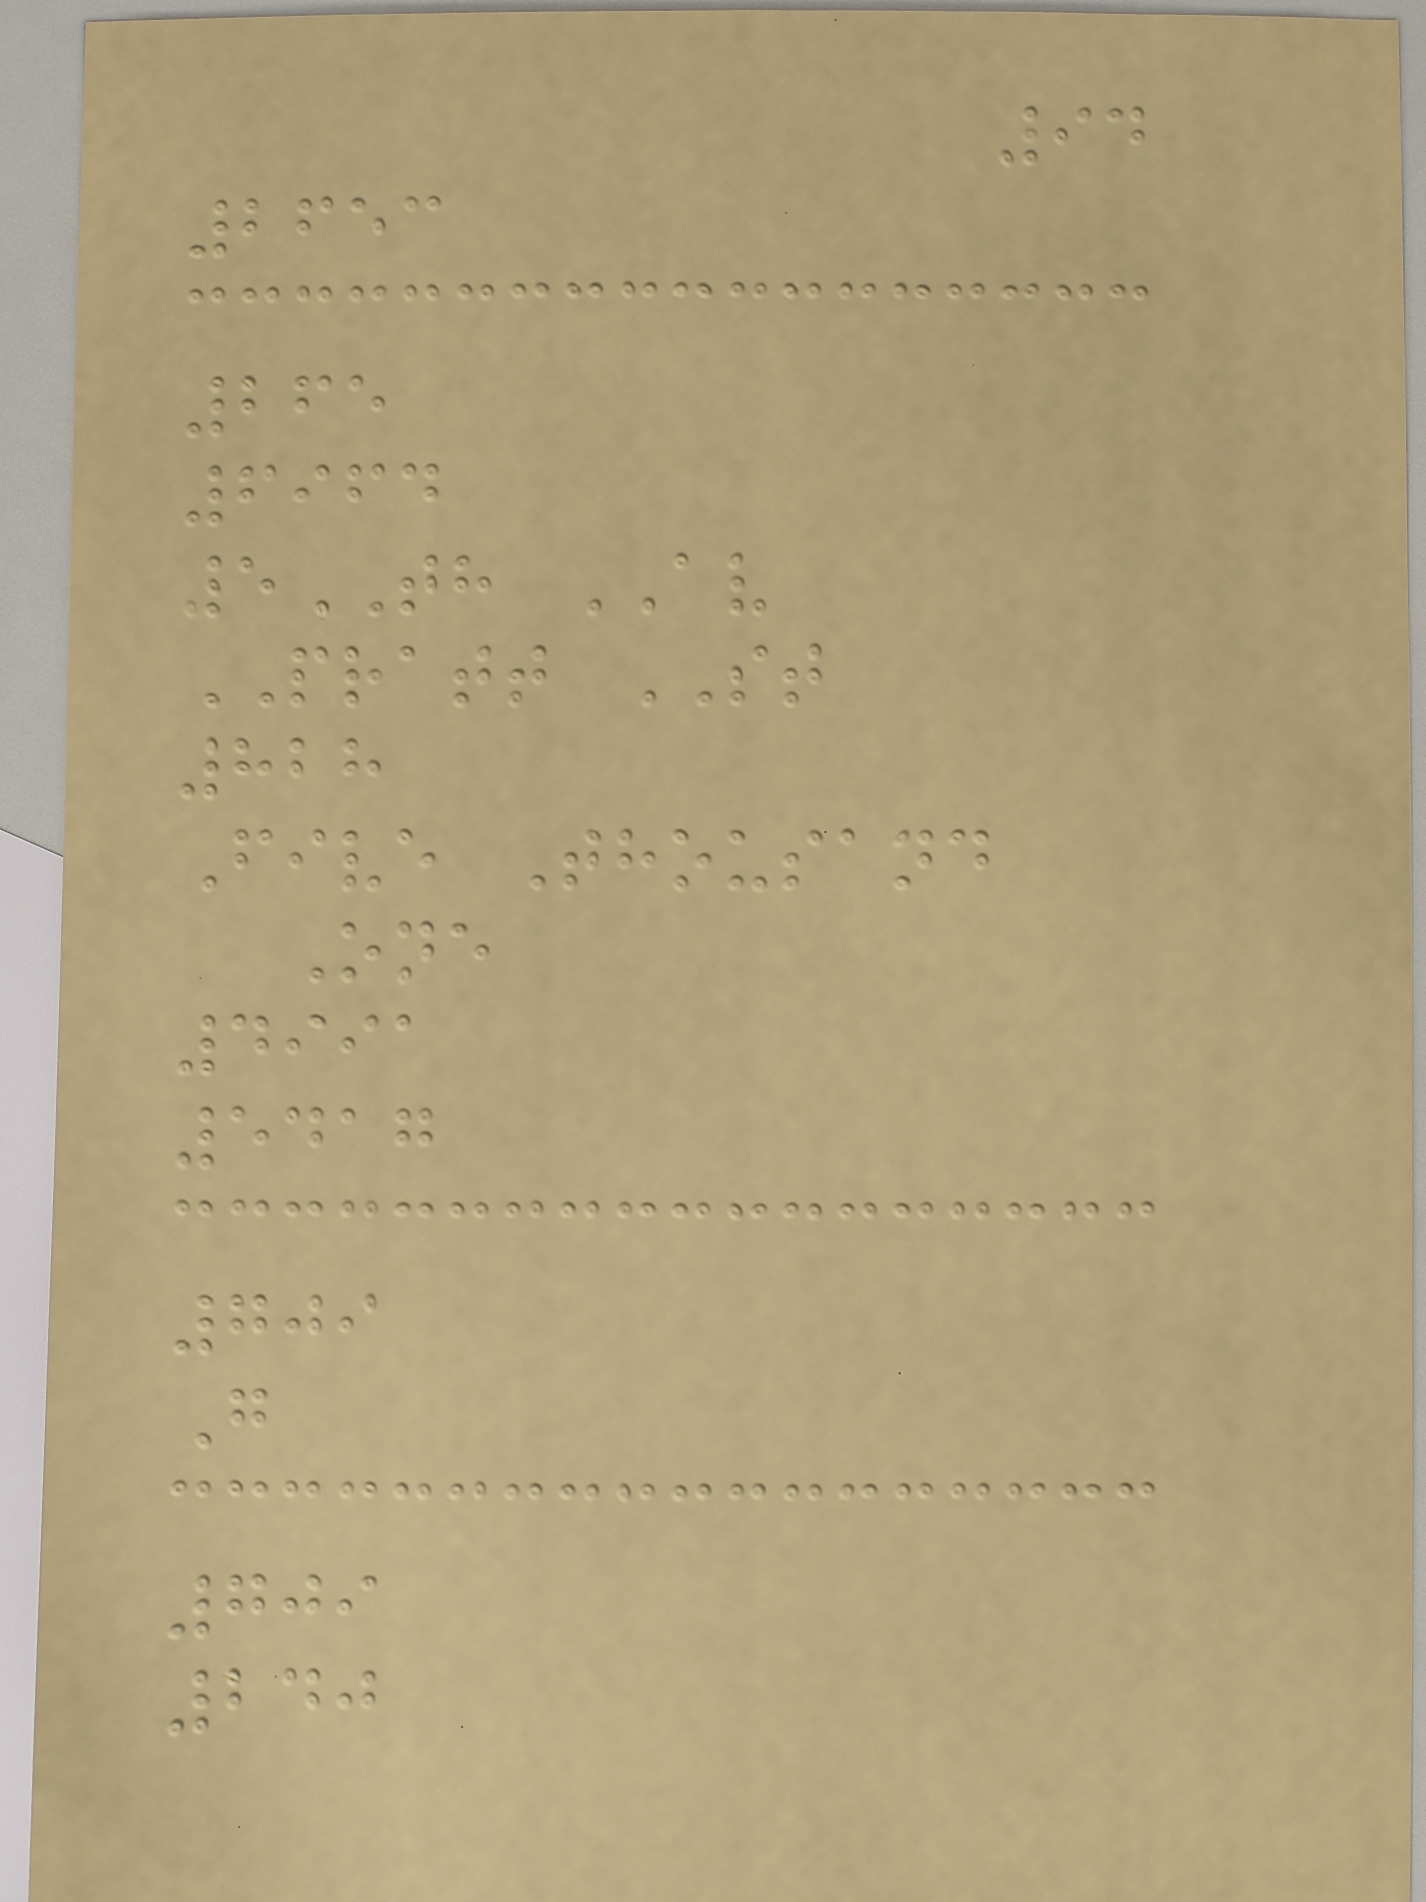94
2653
265
6964
5TH AV
PRATT ST
828
Five Thousand
One
4991
5417
709
G
709
240
